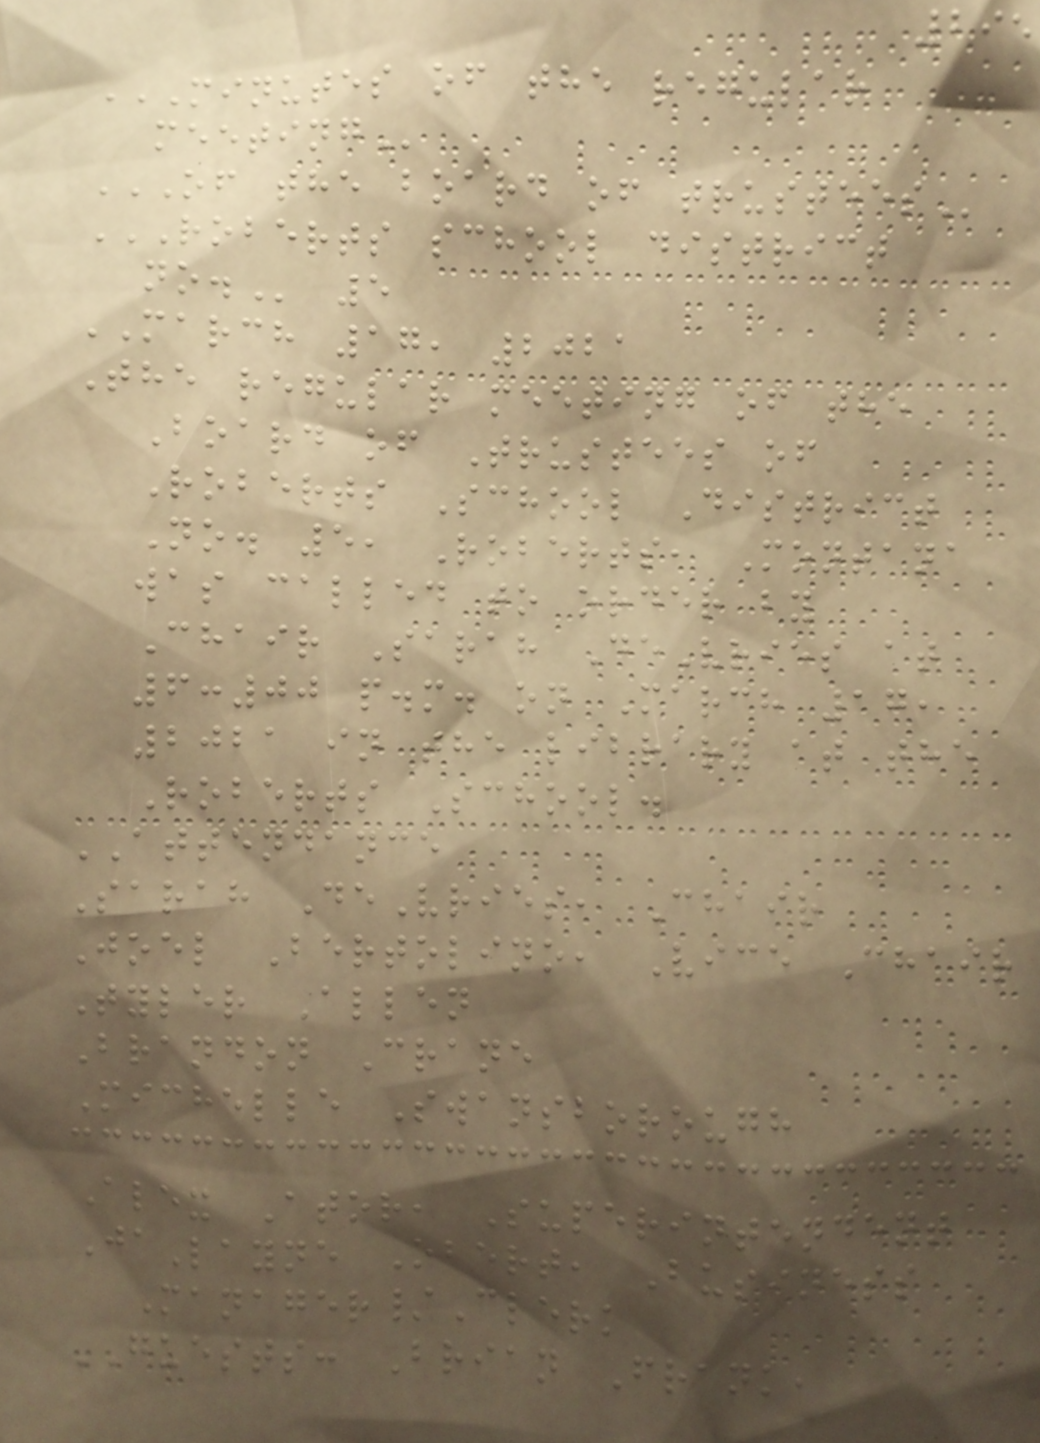295
MINUTES OF THE REGULAR
MEETING
OF THE BOARD OF TRUSTEES
ROBERTS SCHOOL DISTRICT
NO. 5
MARCH 17, 2021
The regular meeting of the
Board of Trustees of
Roberts School District
No. 5, Roberts, Montana
was called to order by
Chair Sarah DeVries at
6:00 p.m. on March 17,
2021 in the library at the
Roberts School.
ATTENDANCE
Sarah DeVries, Chair
Joel Bertolino, Vice Chair
Tyler Allen
Brandon Crane
Michelle Swansborough
Alex Ator, Superintendent
JaLayne Obert, Business
Manager/Clerk
GUESTS: Brian Frank,
